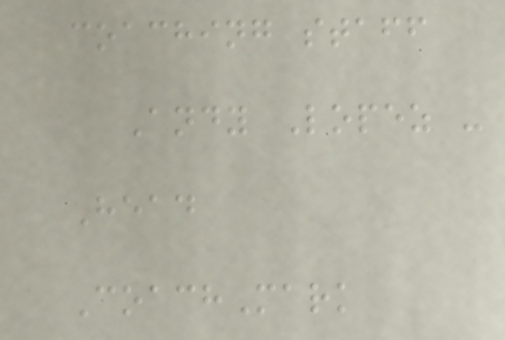coaching staff
Andy Lopez -
Head
CoachMark
